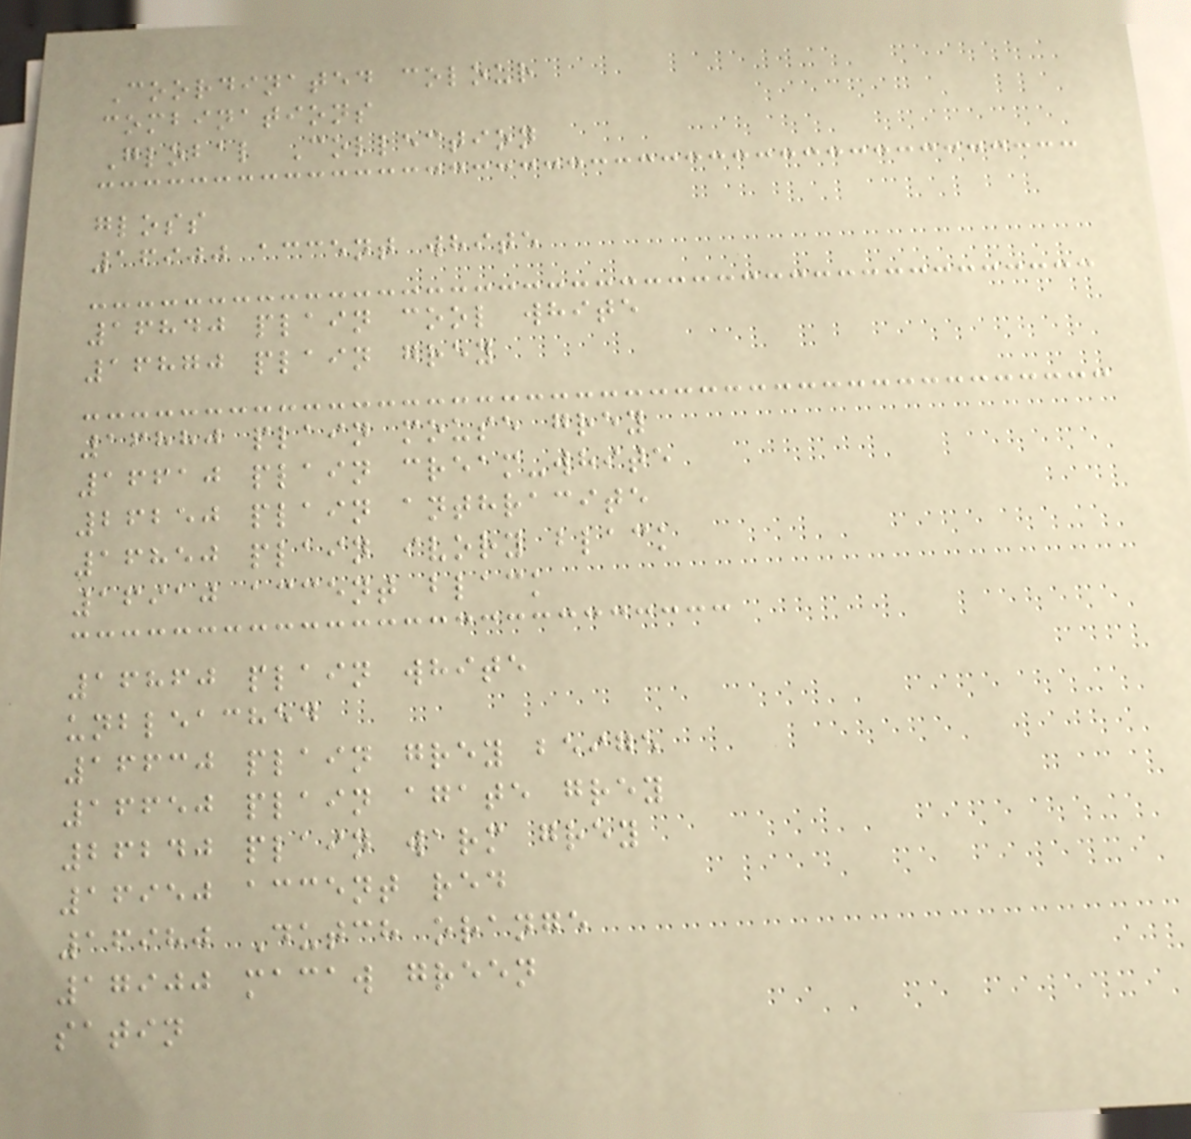Coordinated colour
combinations
Global Collection
gloss
16900 accent white
16840 plain cool white
16870 plain grey
16880 plain mouse grey
16610 plain cream-white
26250 plain anthracite
16850 plain ivory black
16910 accent black
16860 plain white
unbleached
16630 plain grey beige
16650 plain agate grey
26240 plain warm grey
16950 accent red
16980 Dutch orange
17900 macaw green
satin
